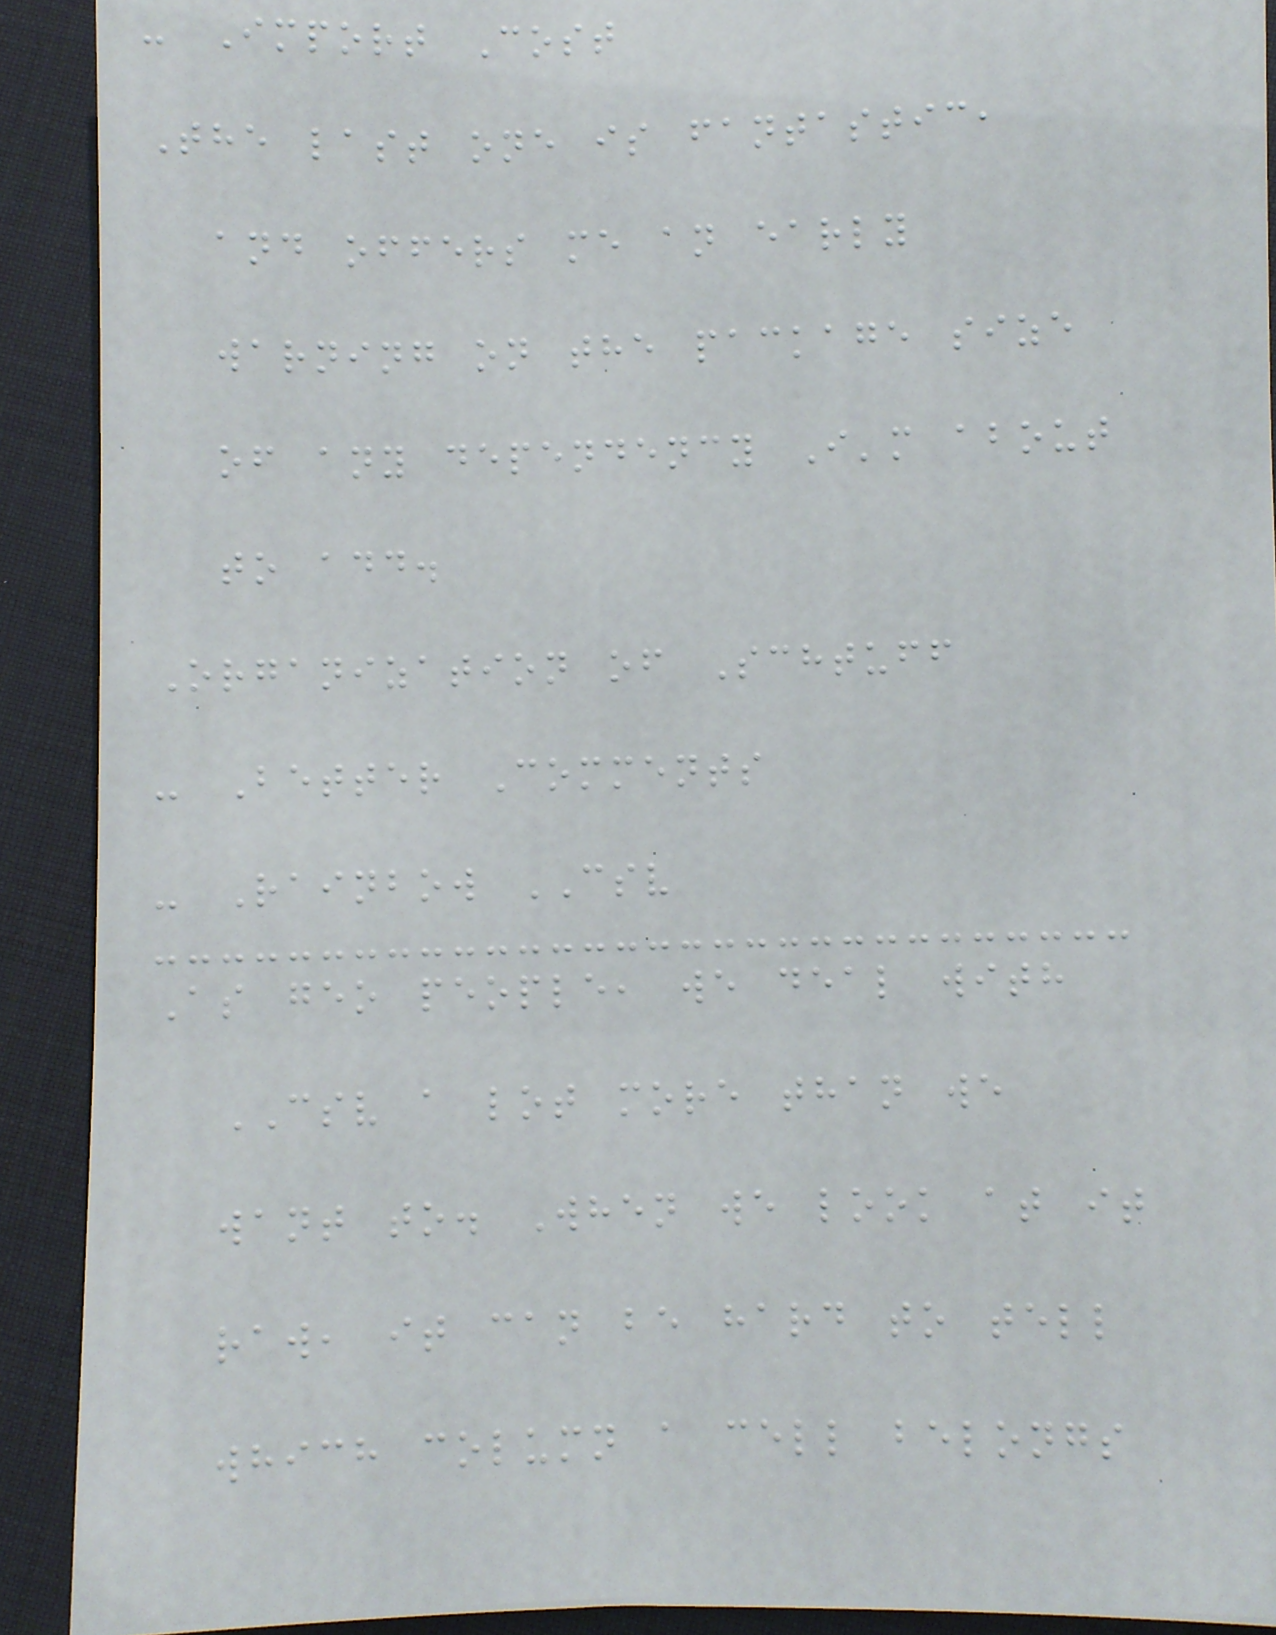- Import Cost
The last one is fantastic,
and offers me an early
warning on the package size
of any dependency I'm about
to add.
Organization of Schtuff
- Better Comments
- Rainbow CSV
As geo people, we deal with
CSV a lot more than we
want to. When we look at it
raw, it can be hard to tell
which column a cell belongs
